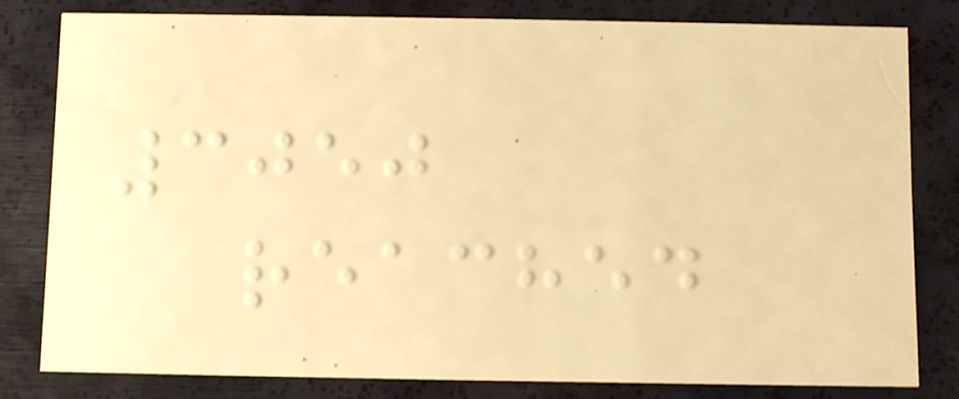3050
reached
